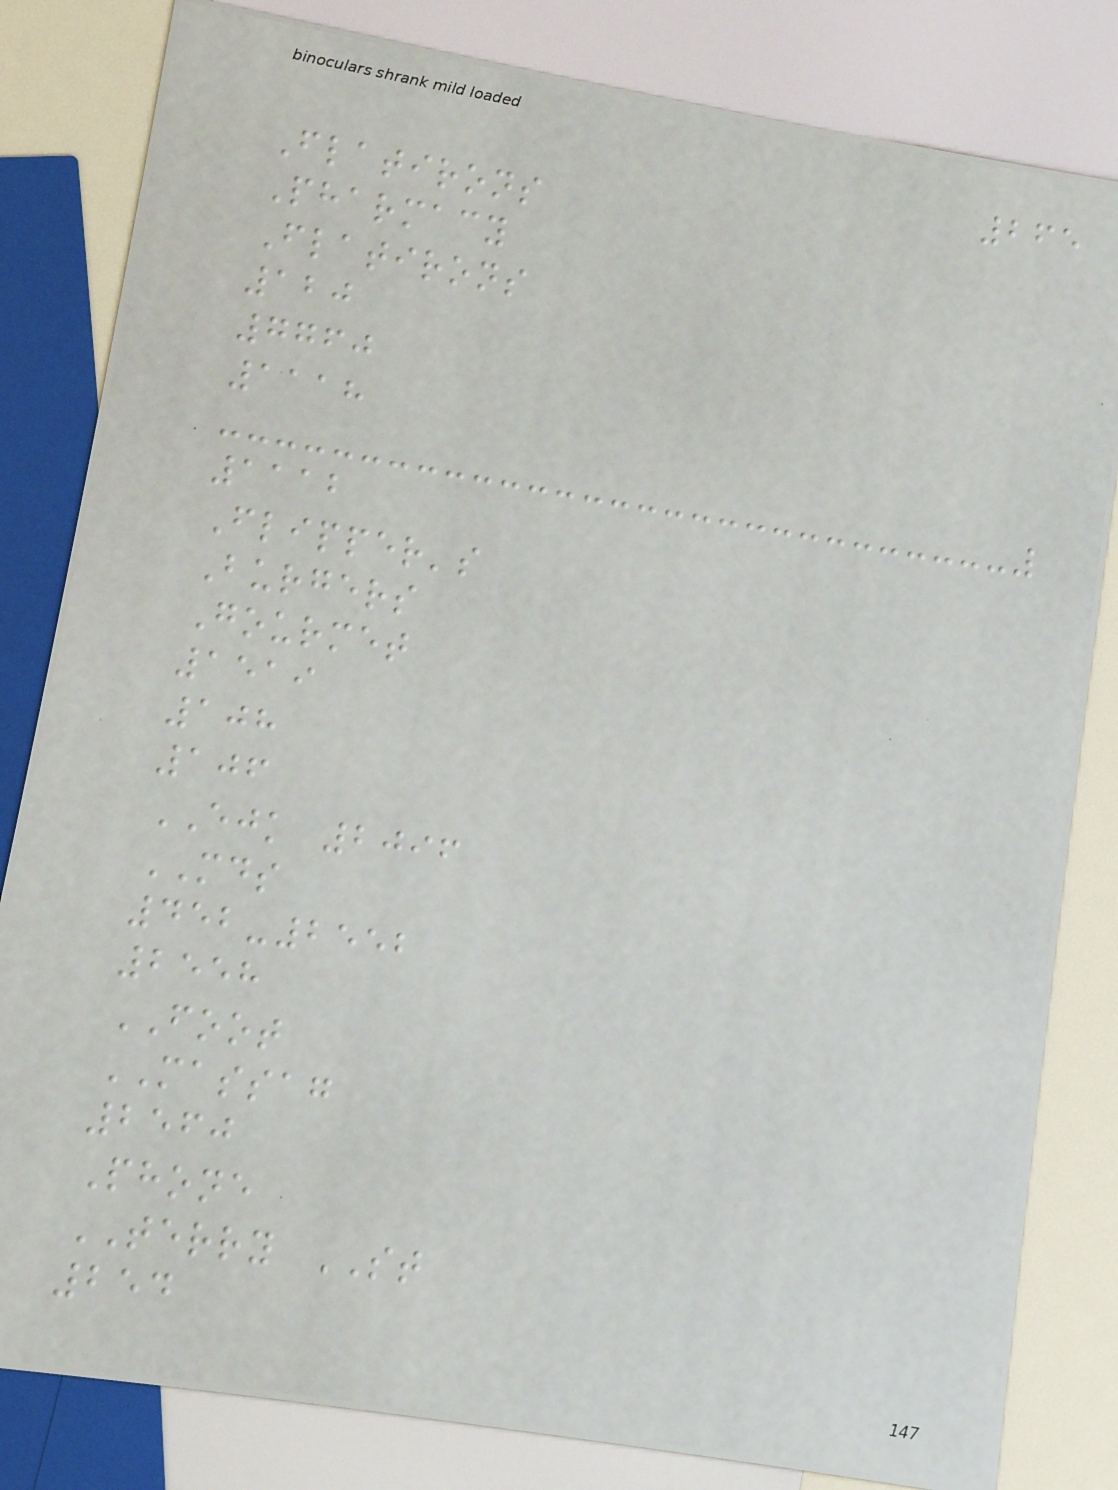265
Flatirons
Pharmacy
Flatirons
120
7760
1118
1112
Flipper's
Burgers
Gourmet
1519
108
106
EJK 2096
MDS
452-2552
2558
FOOT
MASSAG
2560
Phone
TERRY ST
254
